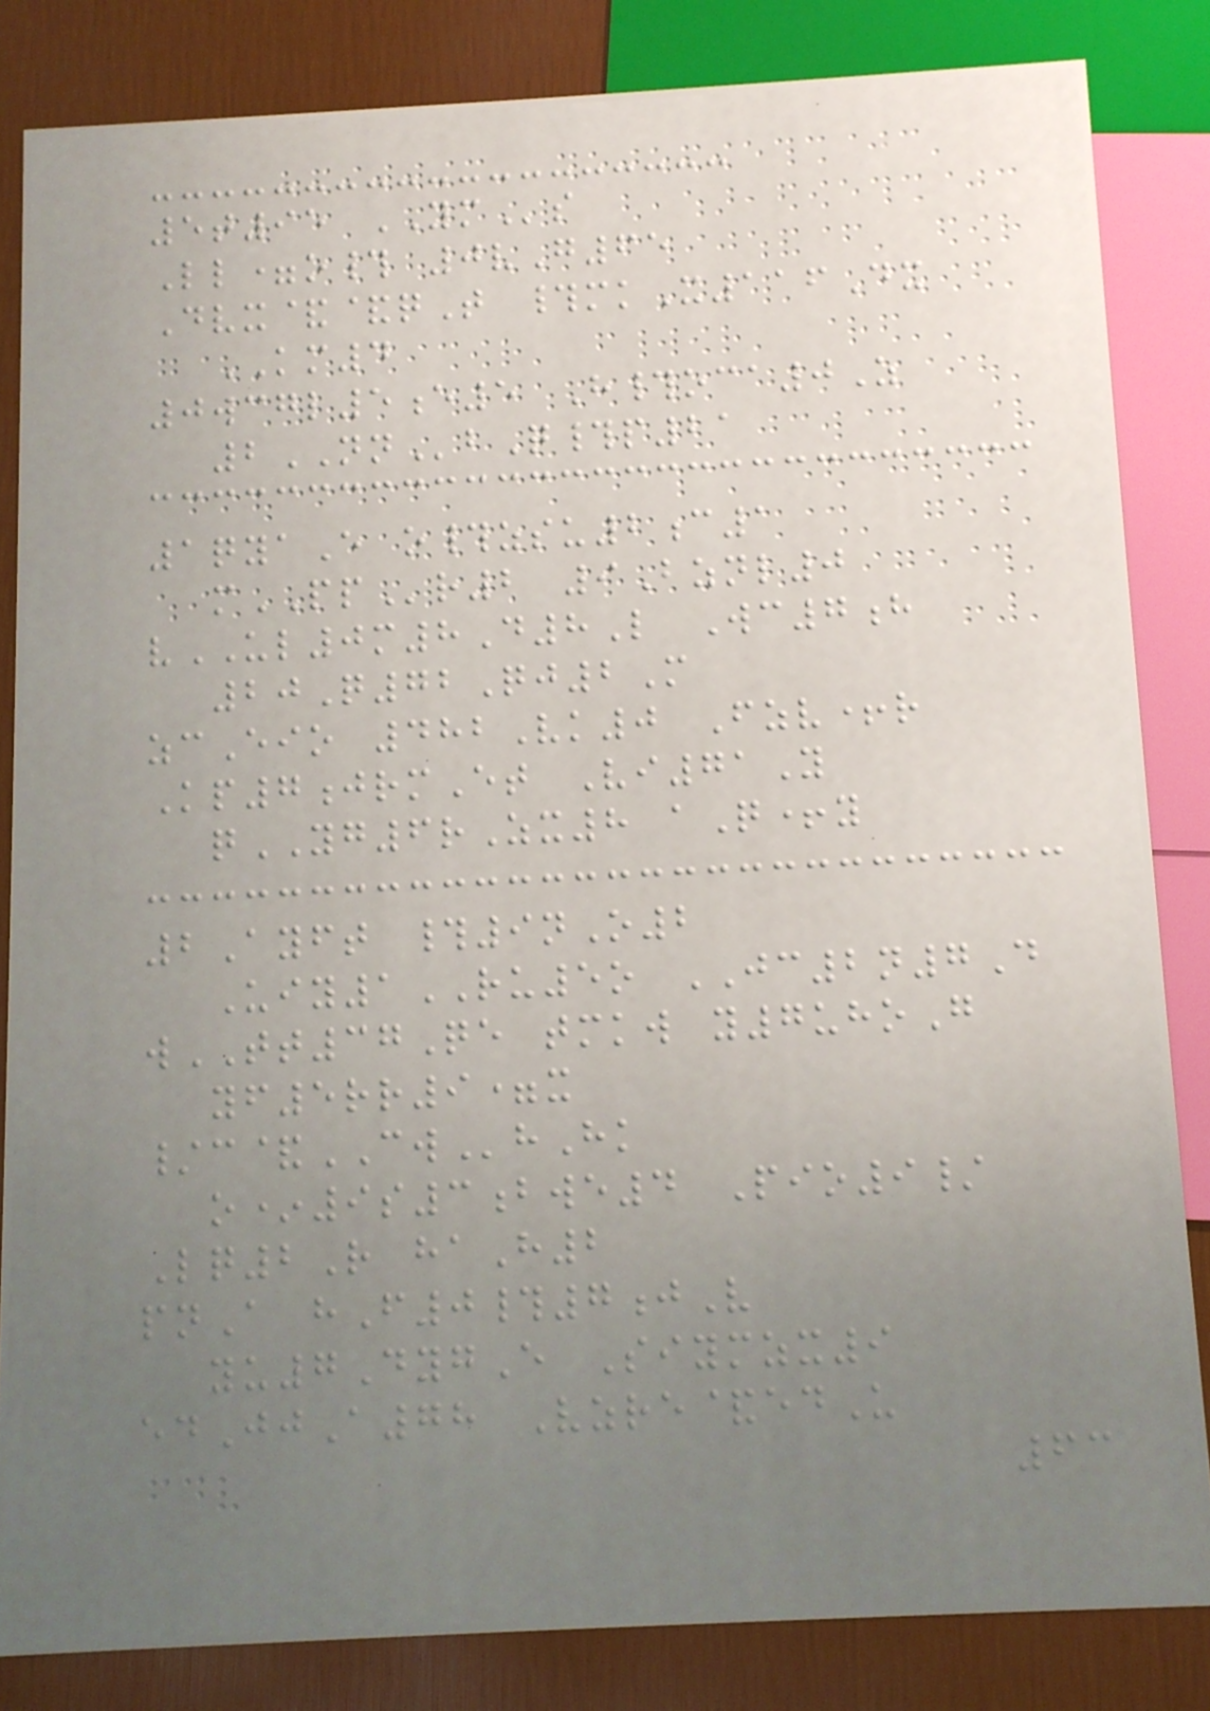5t95 YMs
Ll=o# 0vG65
Dvx&&qT #mkX116Dx
KM4
0wcgl5e5 H#oca0Z
2NNbQ#p21
1qyaE o#zsu2c1
mPPr2 9Bznl0
vUL0m8D8L Wc7h
20Q72Qj2M
zcEio 482Vk0 Fzv+r
Kp7jrmEt Vi71Y
qYG6rZx8 aQ+y
2Ayft #9nO2
Uiy1RU5o JC2n7D
wTT37Qe tmkw y7uhoG
yf5rr9=x
/c&CWhHk
o*9s3bwe4 Pio9/
Lq2R haH2
pnA hF0#7jV
yu7DygE Siymzx9
edJjA78 Vzre&edU
63
